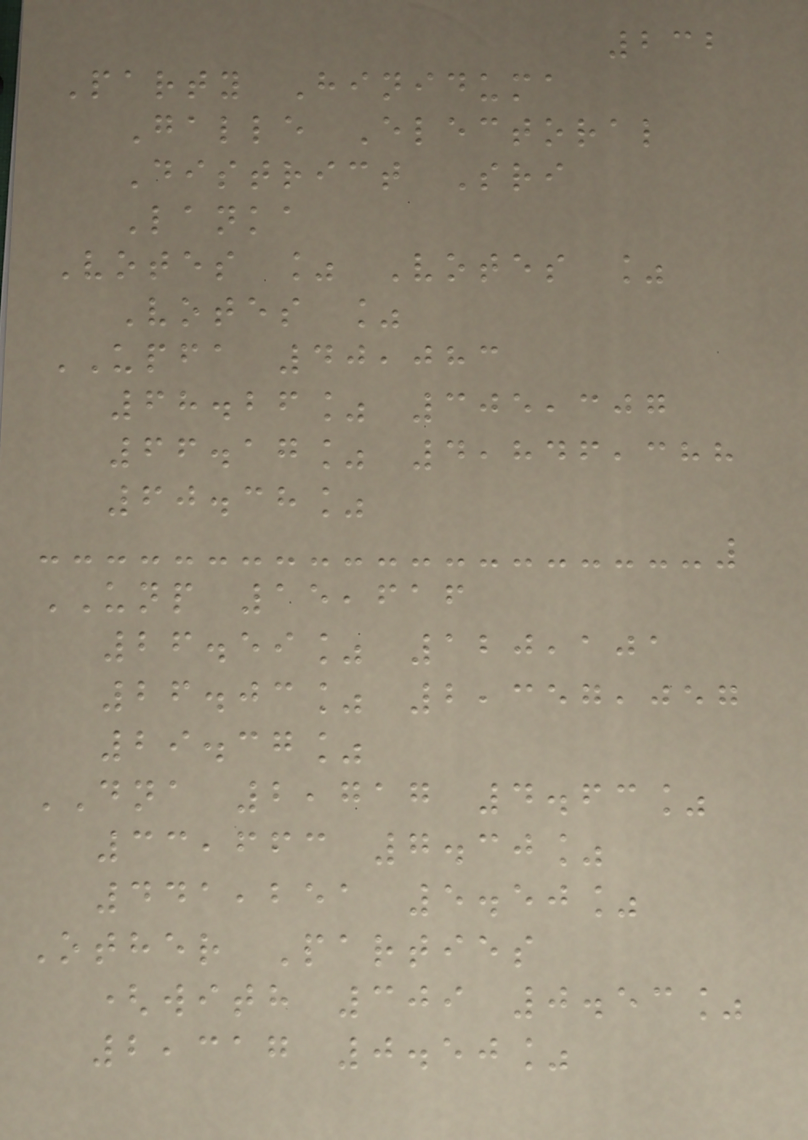232
Party Hiniduma
Galle Electoral
District Sri
Lanka
Votes % Votes %
Votes %
UPFA 40,083
68.26% 305,307
66.17% 4,846,388
60.38%
UNP 15,616
26.59% 120,101
26.03% 2,357,057
29.37%
DNA 2,717 4.63%
33,663 7.30%
441,251 5.50%
Other Parties
(with 309 0.53%
2,317 0.50%
